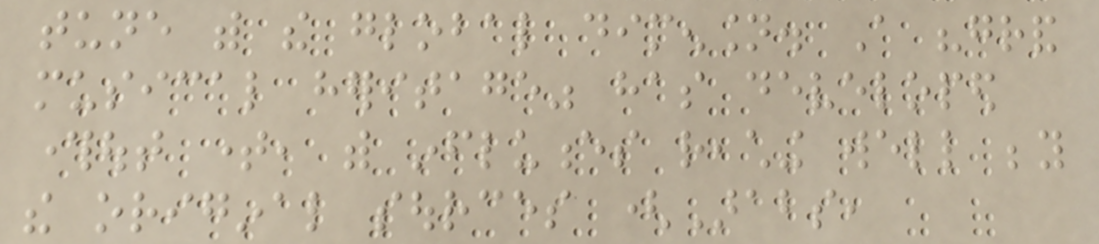tune with the global dimension. A "grand
musical heritage" has developed
throughout time, with influences reaching well beyond
the original sources (Arabs,
